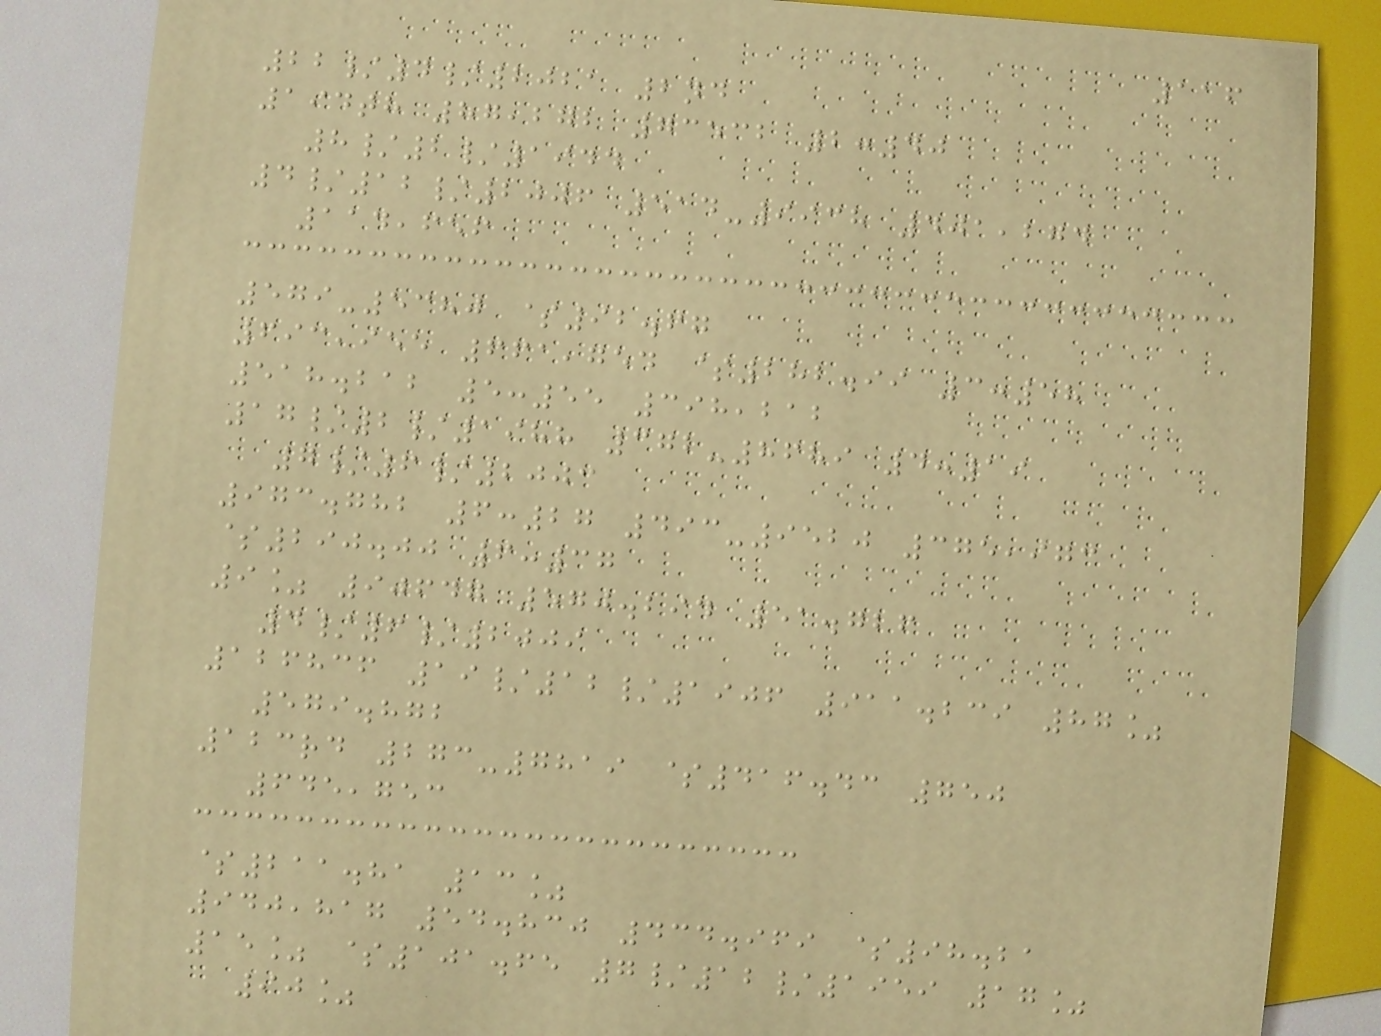116
22/4/2021 2nd
194th 87,272 73532 2:40
8/2/1944
4/12/2006 514-9938 401,274
114,656
579-5380 $92.67
693,955 661,754 $282.99 3:58
518.212 5:55 398,212
17/2/1988 372-8689 4:19
7/6/2003
973.782 6:27 493-9520 375,973
$290.00 6:37
9% 90647 570.294 51.726
4/6/2009
126836 19/12/1906 911.239 87%
579.872
123rd 273-7819 $416.43 750
645,753
$211.81 13%
940,817 54.830 434.969 $98.21
15% $101.65 7/12/1959 17%
90%
